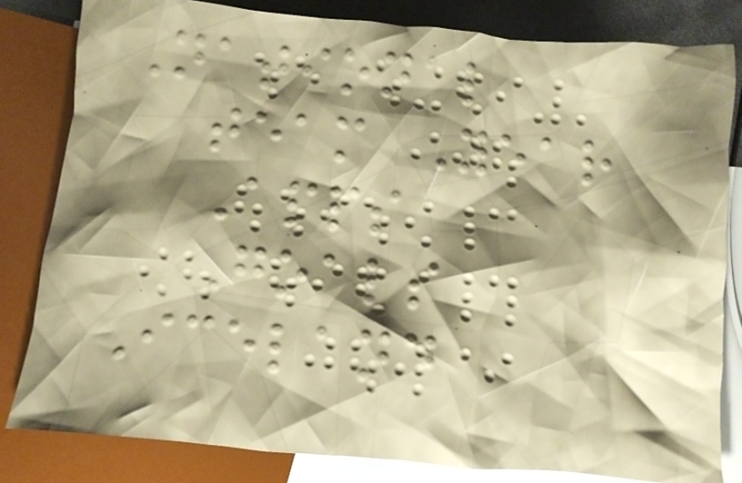National
team Year
Apps
Goals
Iceland
